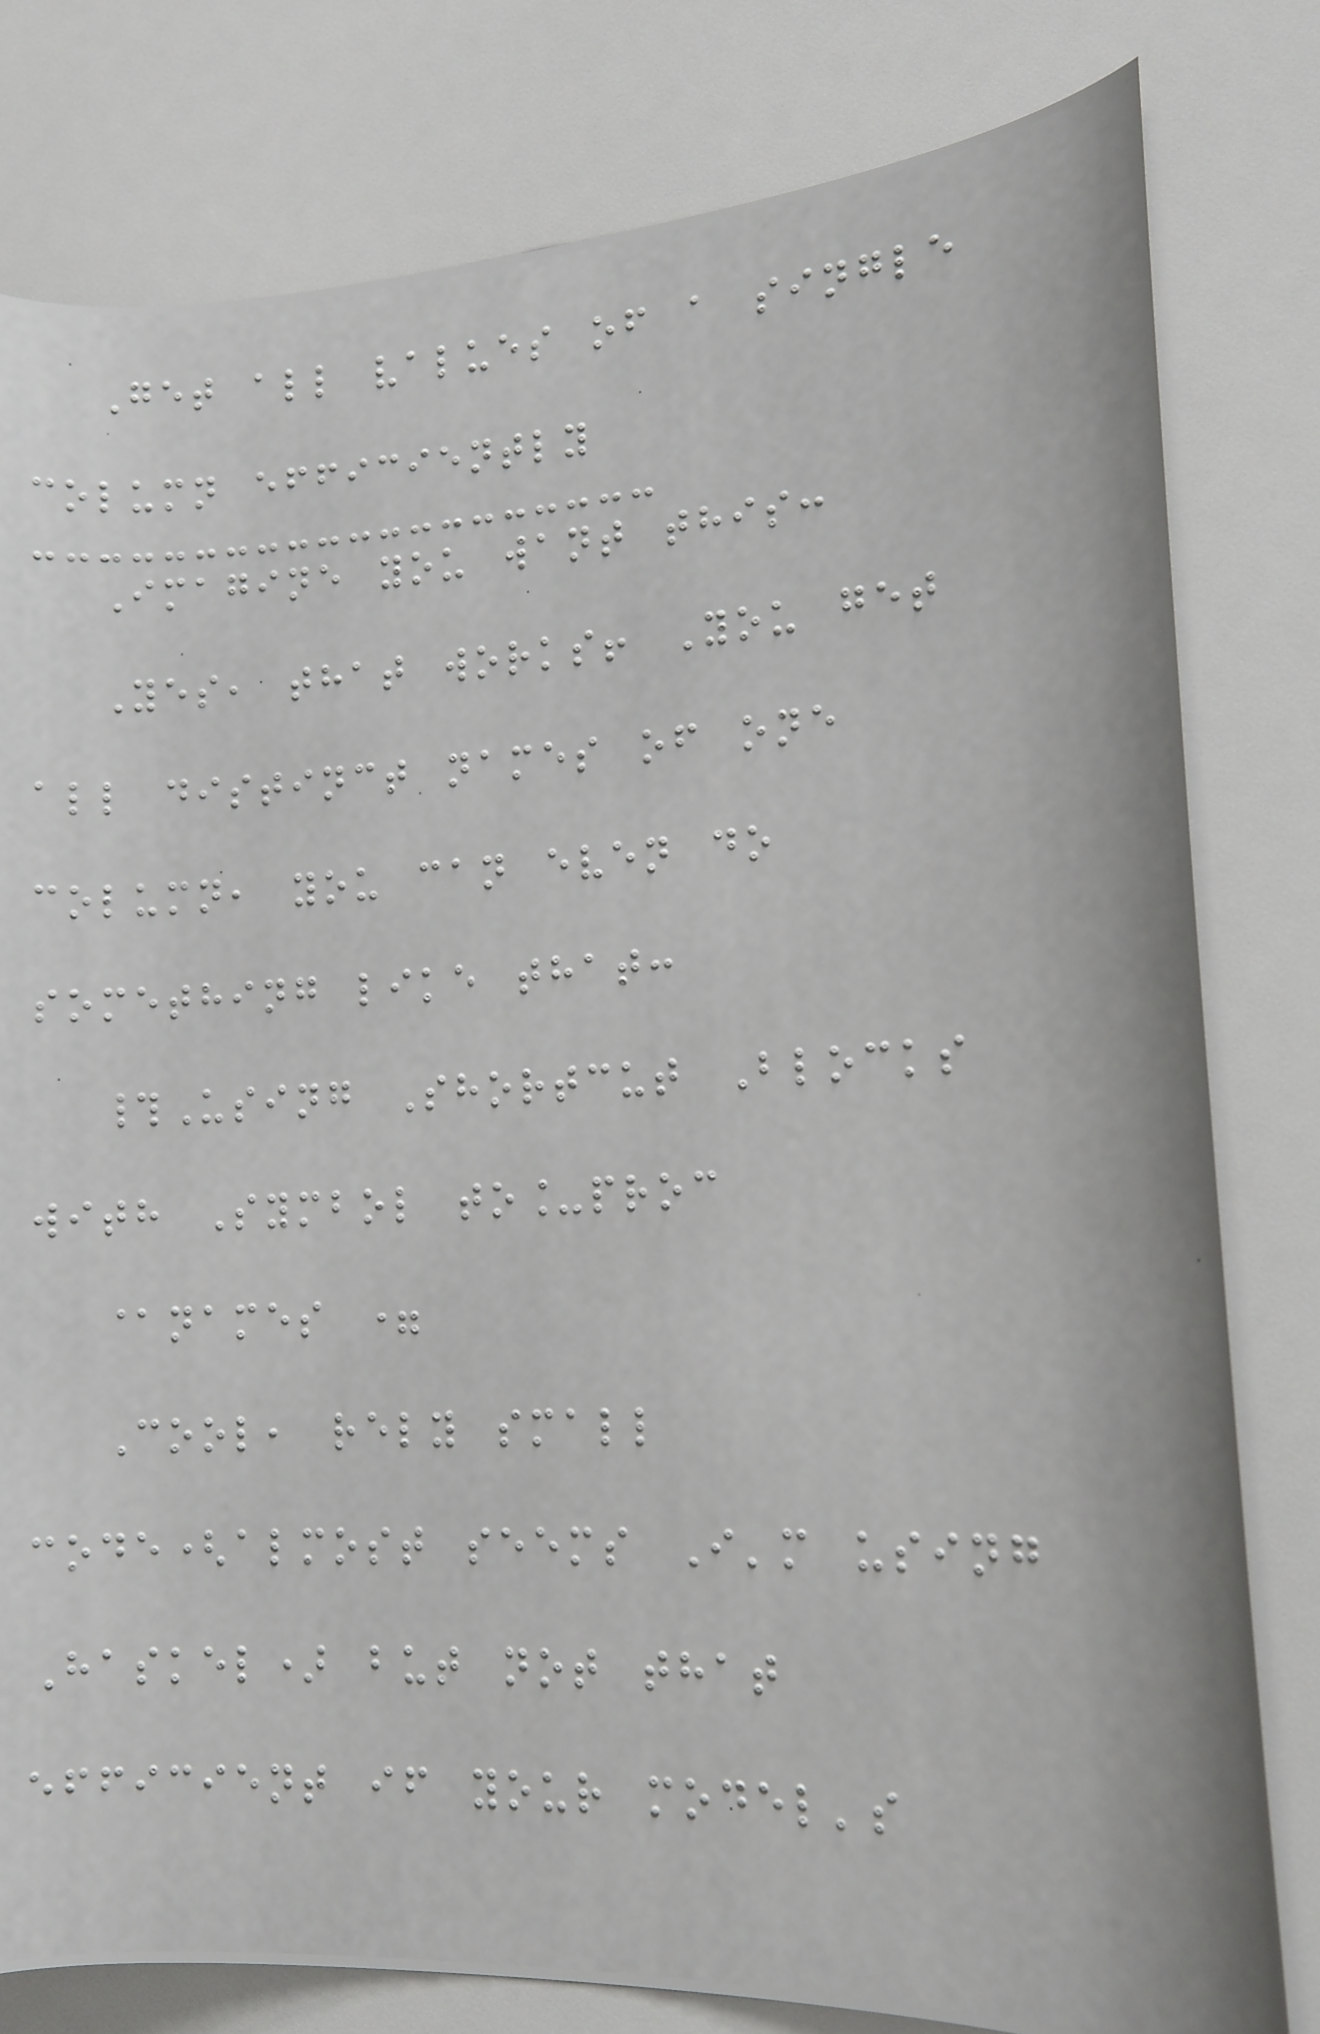Get all values of a single
column efficiently
Imagine you want this:
Yes, that works! You get
all distinct names of one
column, you can even do
something like that:
#Using Shortcut Blocks
with Symbol to_proc
@names =
Cool, rely small
code(almost seems I'm using
Haskel) but not that
efficient if your model's
